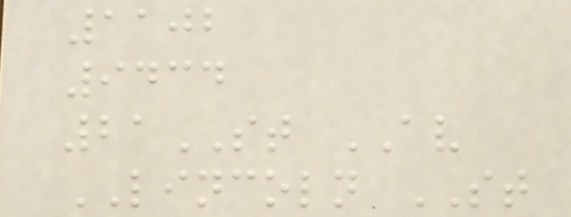1102
9434
21ST AV
LINCOLN ST
